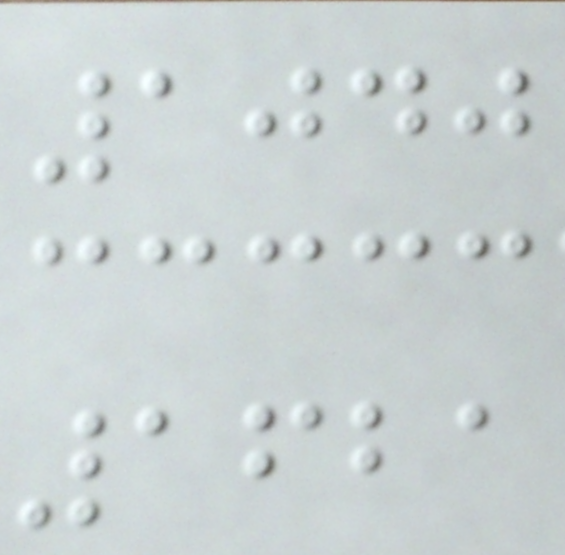1040
1621
